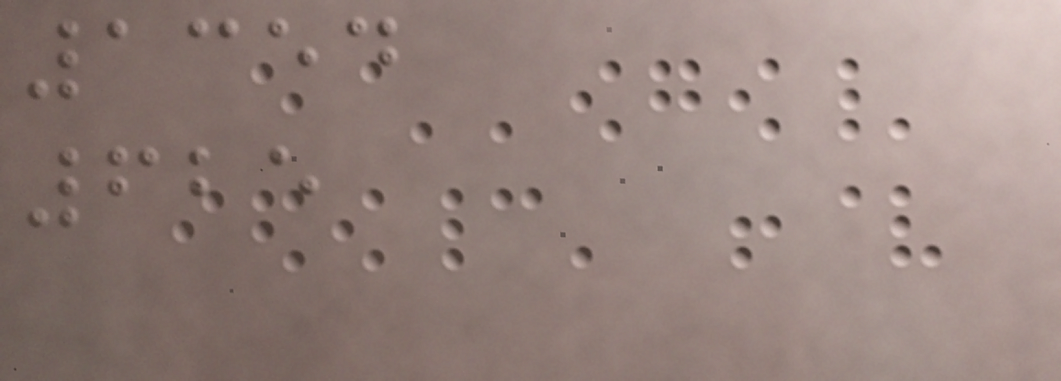1354
625
